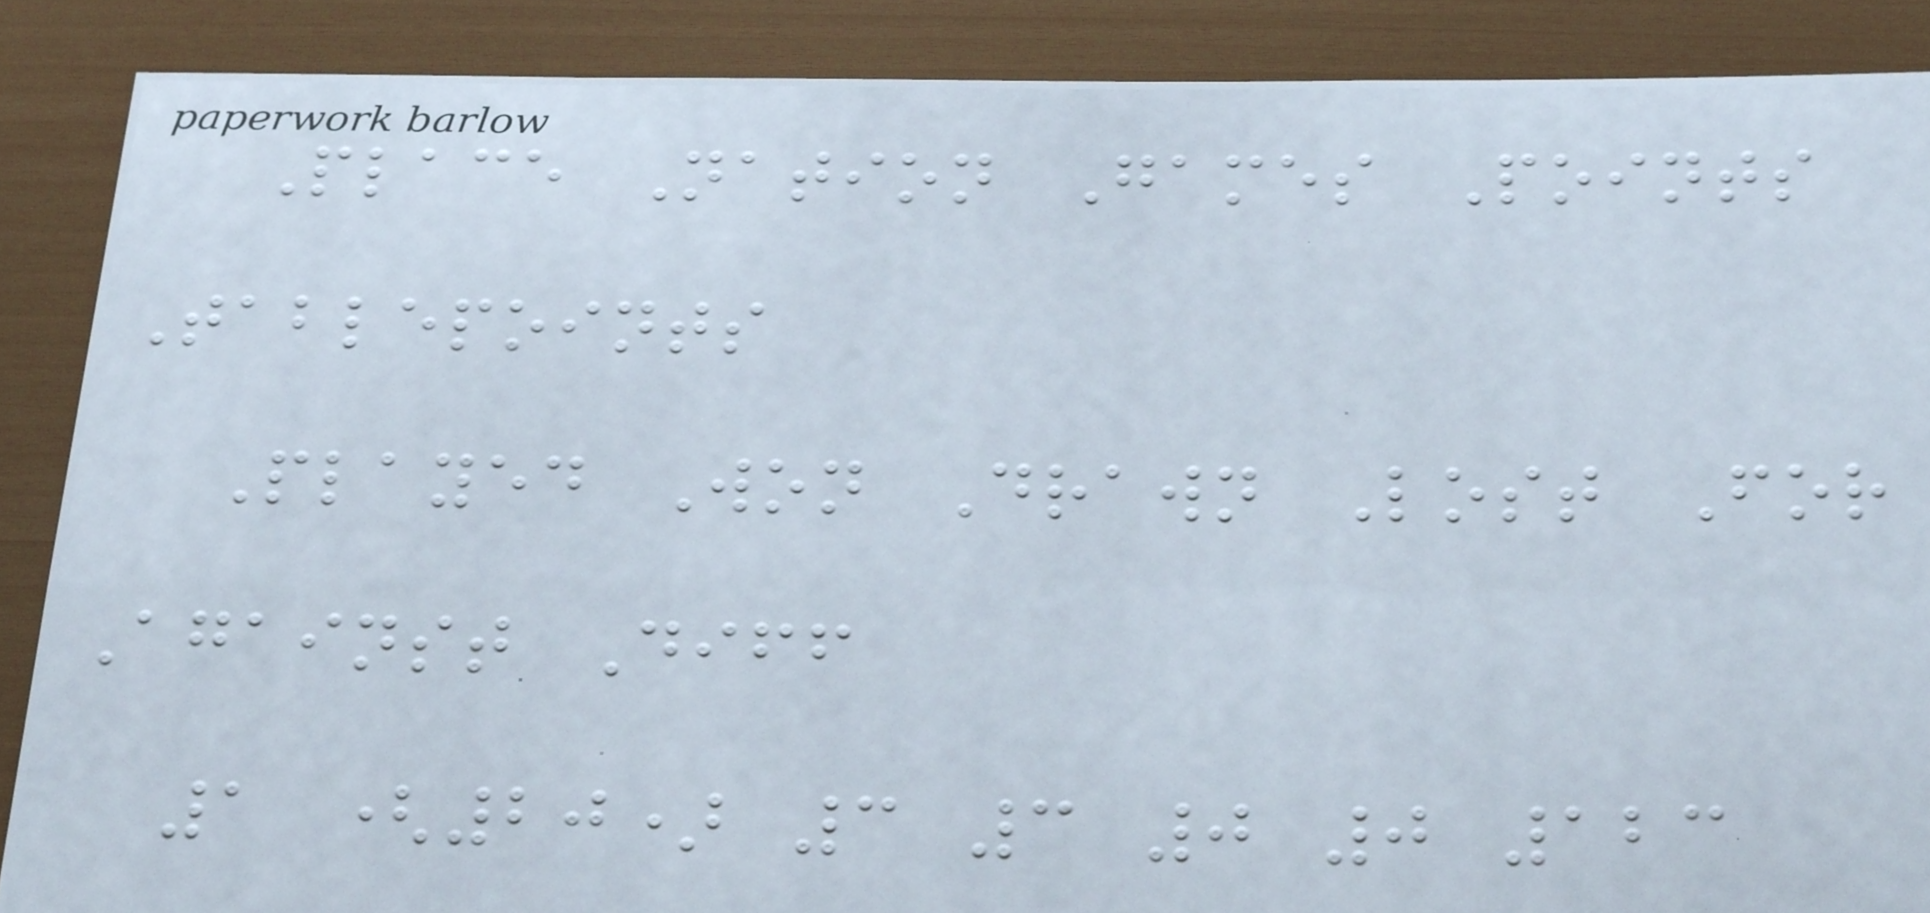Place Nation Games Points
Tablepoints
Played Won Drawn Lost For
Against Diff
1 (20) 3 3 0 0 123
